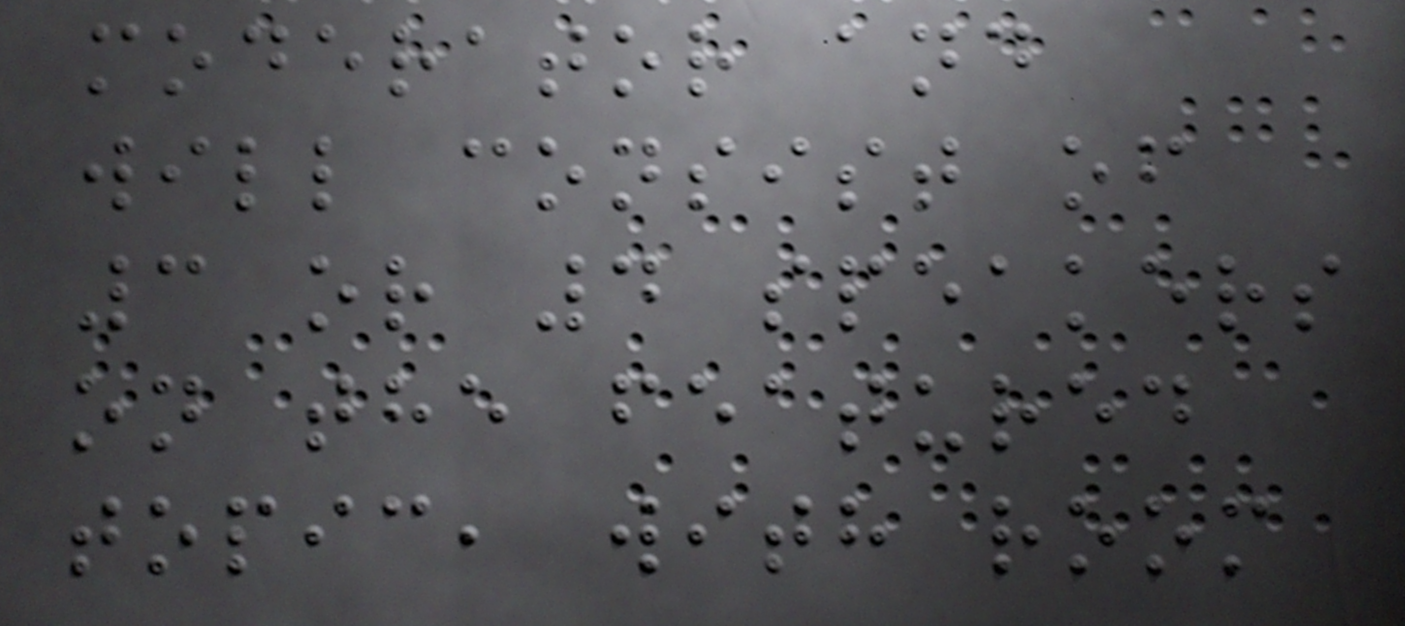moderator and
will consist of
3 or 4 speakers
on the featured
topic, with room
